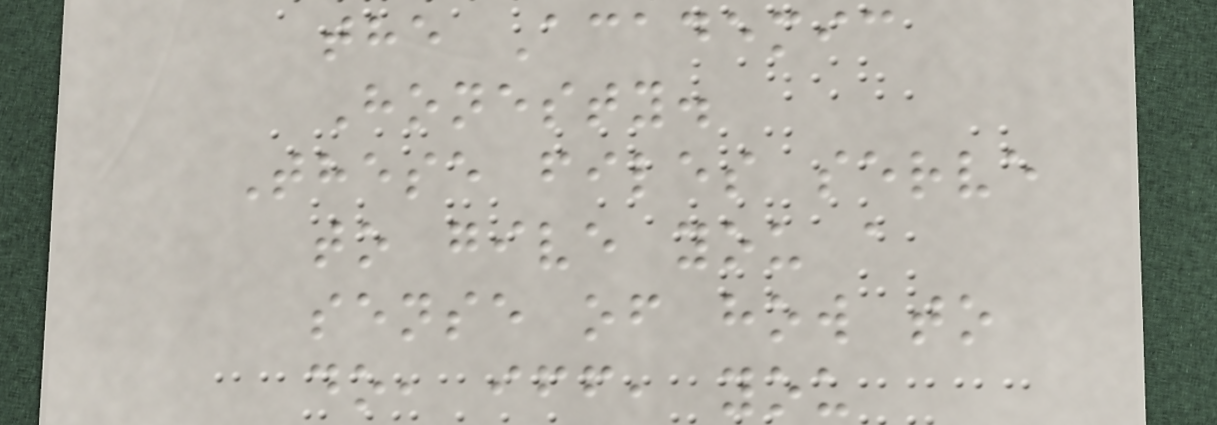the Academic
Honesty.
These files serve
to give you a
sense of how to
do, iff, you
